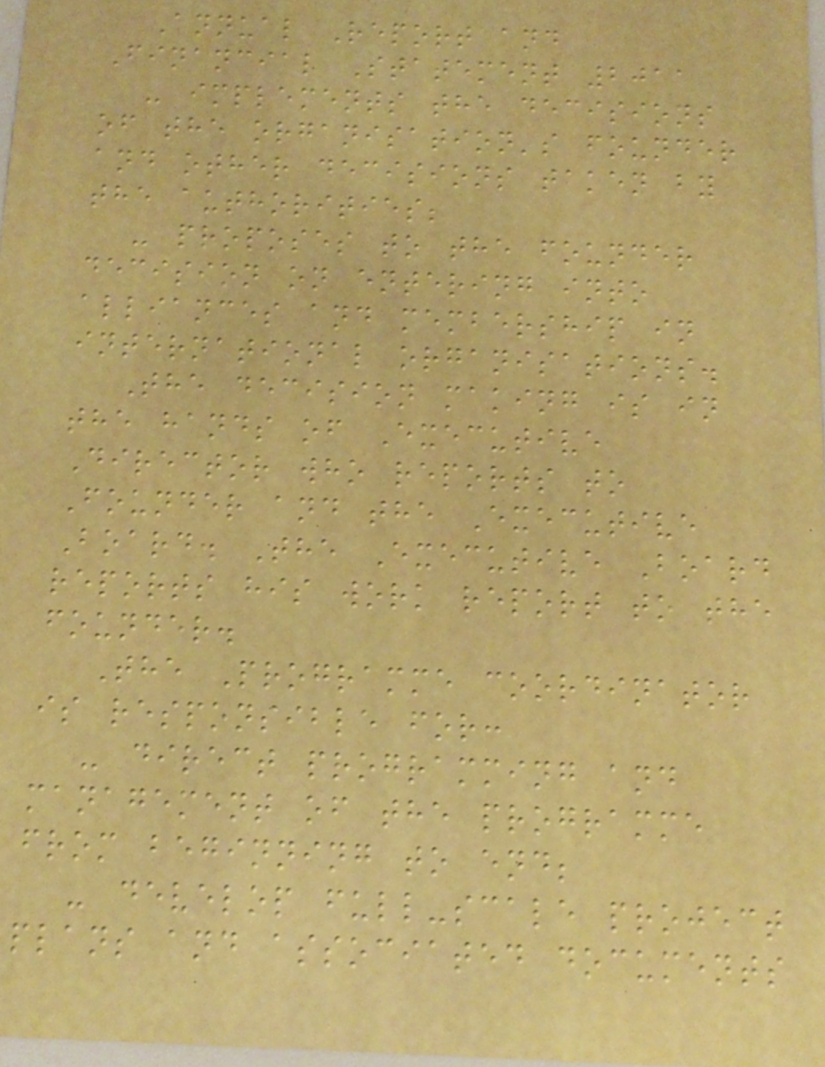Annual Report and
Financial Statement 2011
- implements the decisions
of the organisation's founder
and other decisions taken by
the authorities;
- proposes to the founder
decision on entering into
alliances and membership in
international organisations.
The decision making is in
the hands of Executive
Director who reports to
Founder and the Executive
Board. The Executive Board
reports his work report to the
founder.
The Programme coordinator
is responsible for:
- direct programming and
management of the programme
from beginning to end;
- develop full-scale project
plans and associated documents
